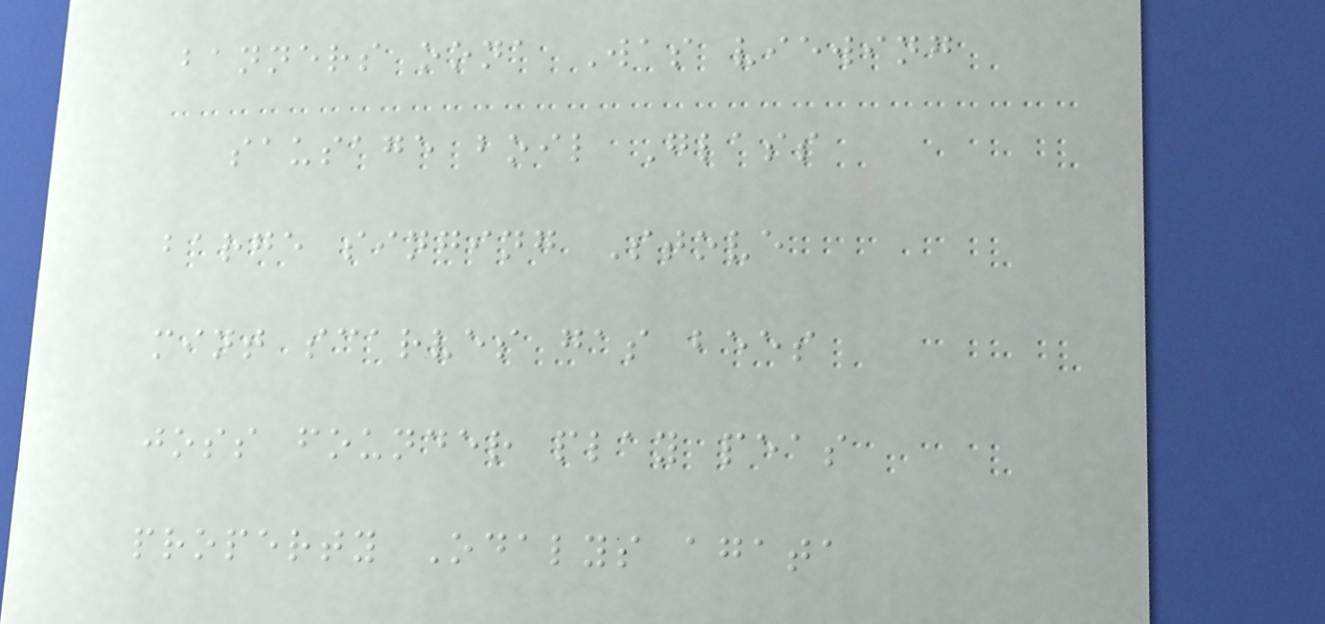banners oona Was viewing
sausage boil Glass
barge singing Stove
mint scarves gas bees
joss founder play peas
property Odalys agata
